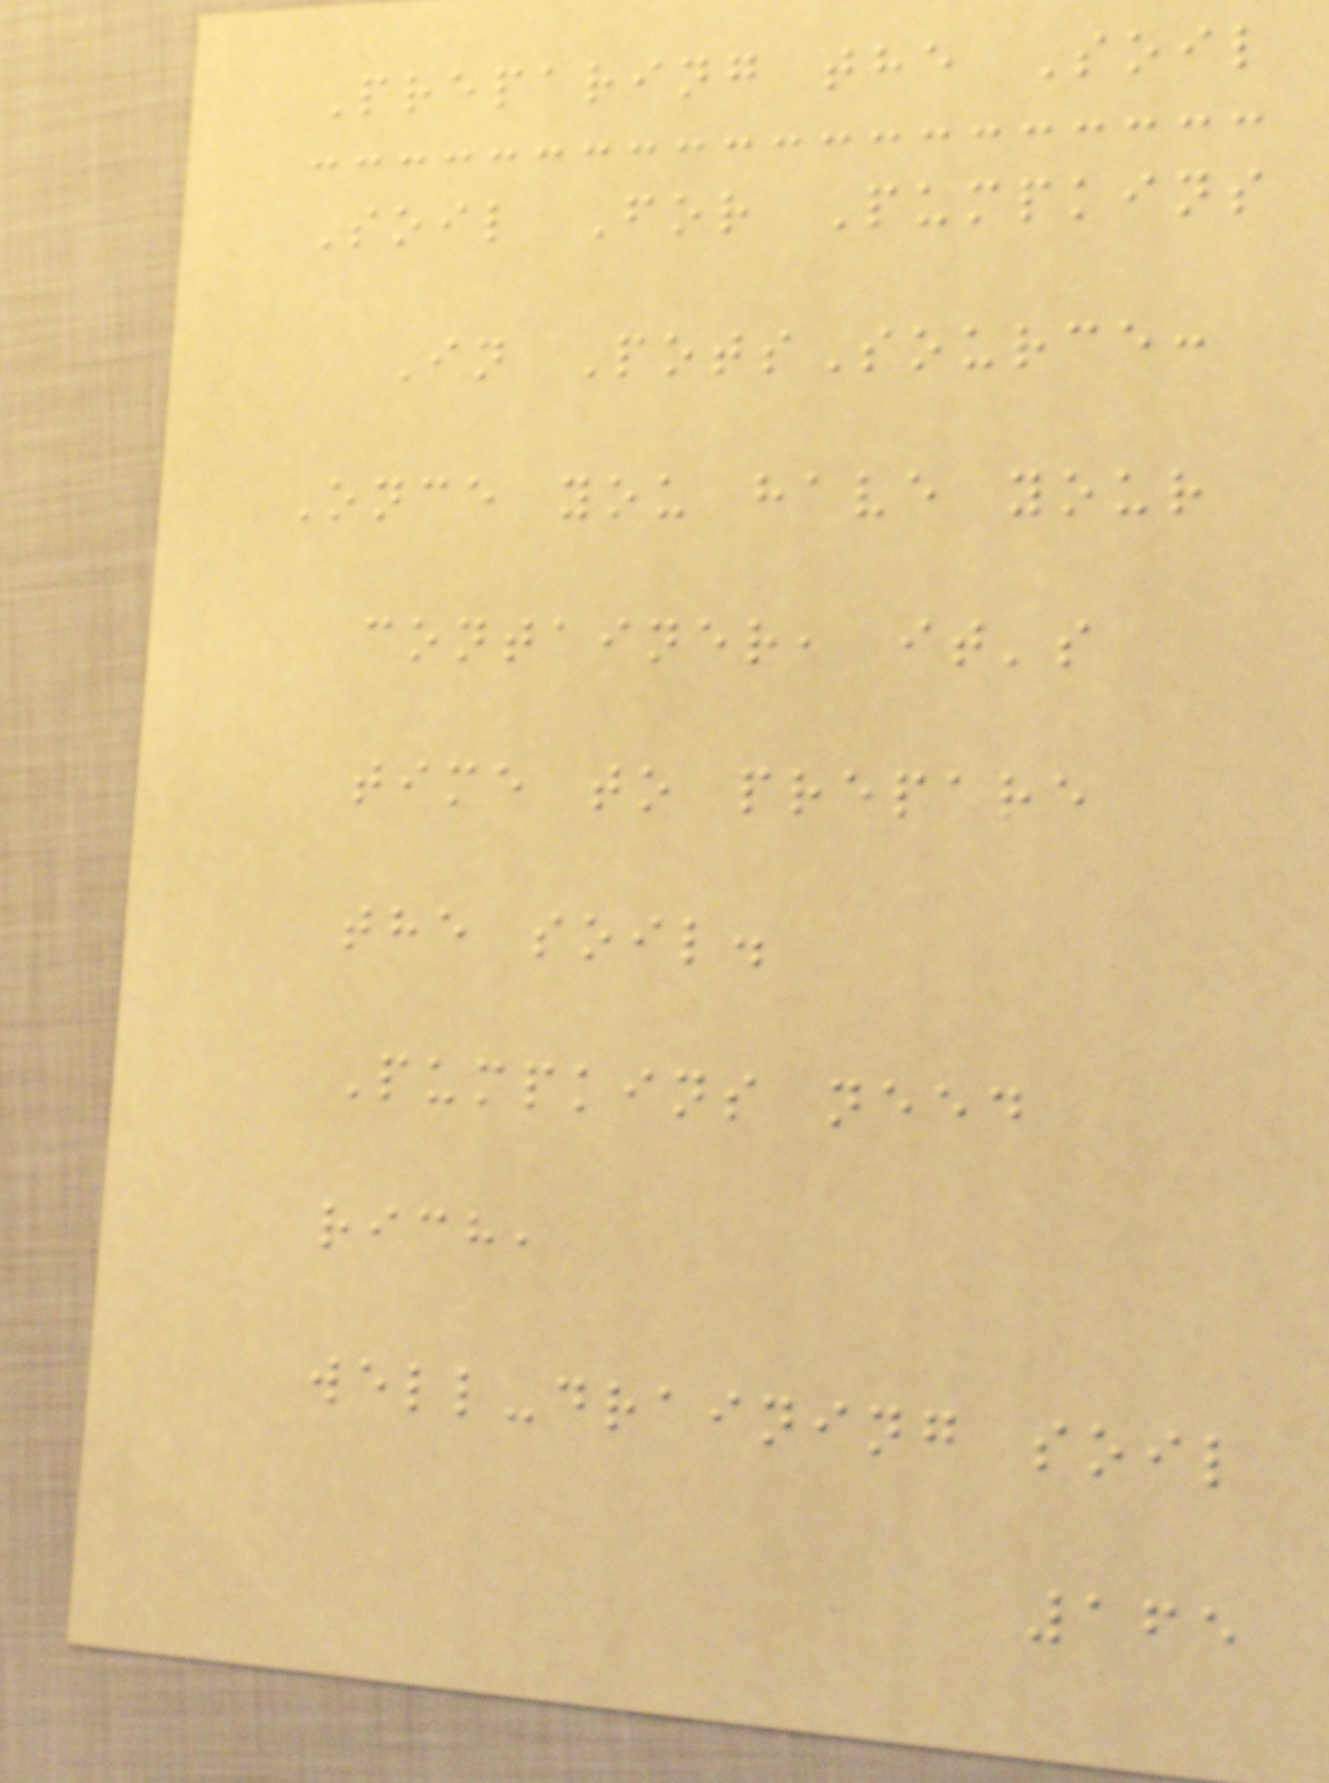Preparing the Soil
Soil For Pumpkins
In PotsSource:
Once you have your
container, it's
time to prepare
the soil.
Pumpkins need
rich,
well-draining soil
165
